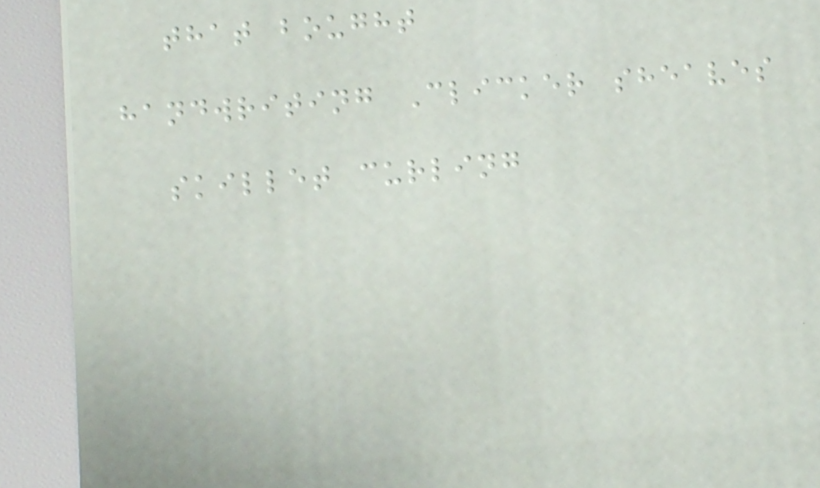that bought
handwriting Clicker sheaves
skillet curling
